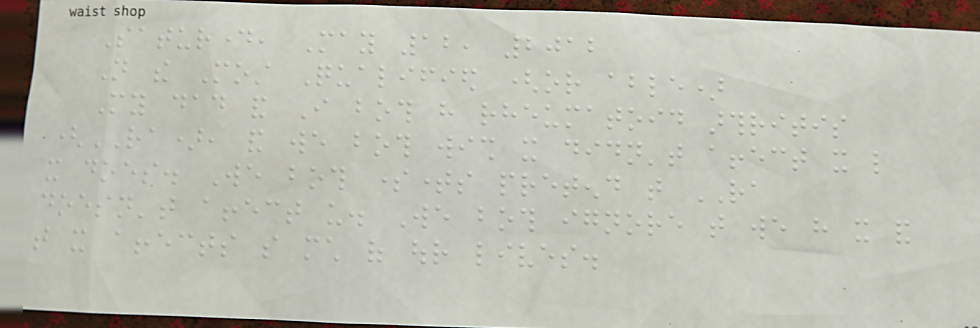Saturday, May 12, 2012
Not the Most Qualified (or able)
My dad and I both have rheumatoid arthritis
(RA), and we both wish it didn't affect it like
it does. We both sometimes pretend that RA
doesn't affect us. We both ignore that we have it and
that it affects so much of our lives.
